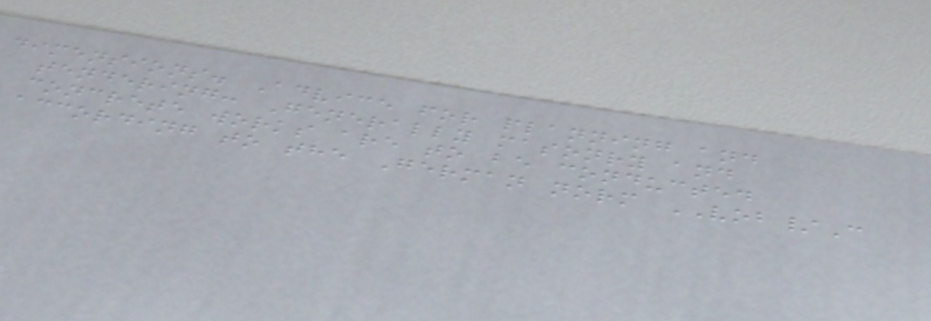dimensions. Advice for planning and
tendering: Generally masonry and
concrete works are to be conducted
according to the German norm VOB/C
